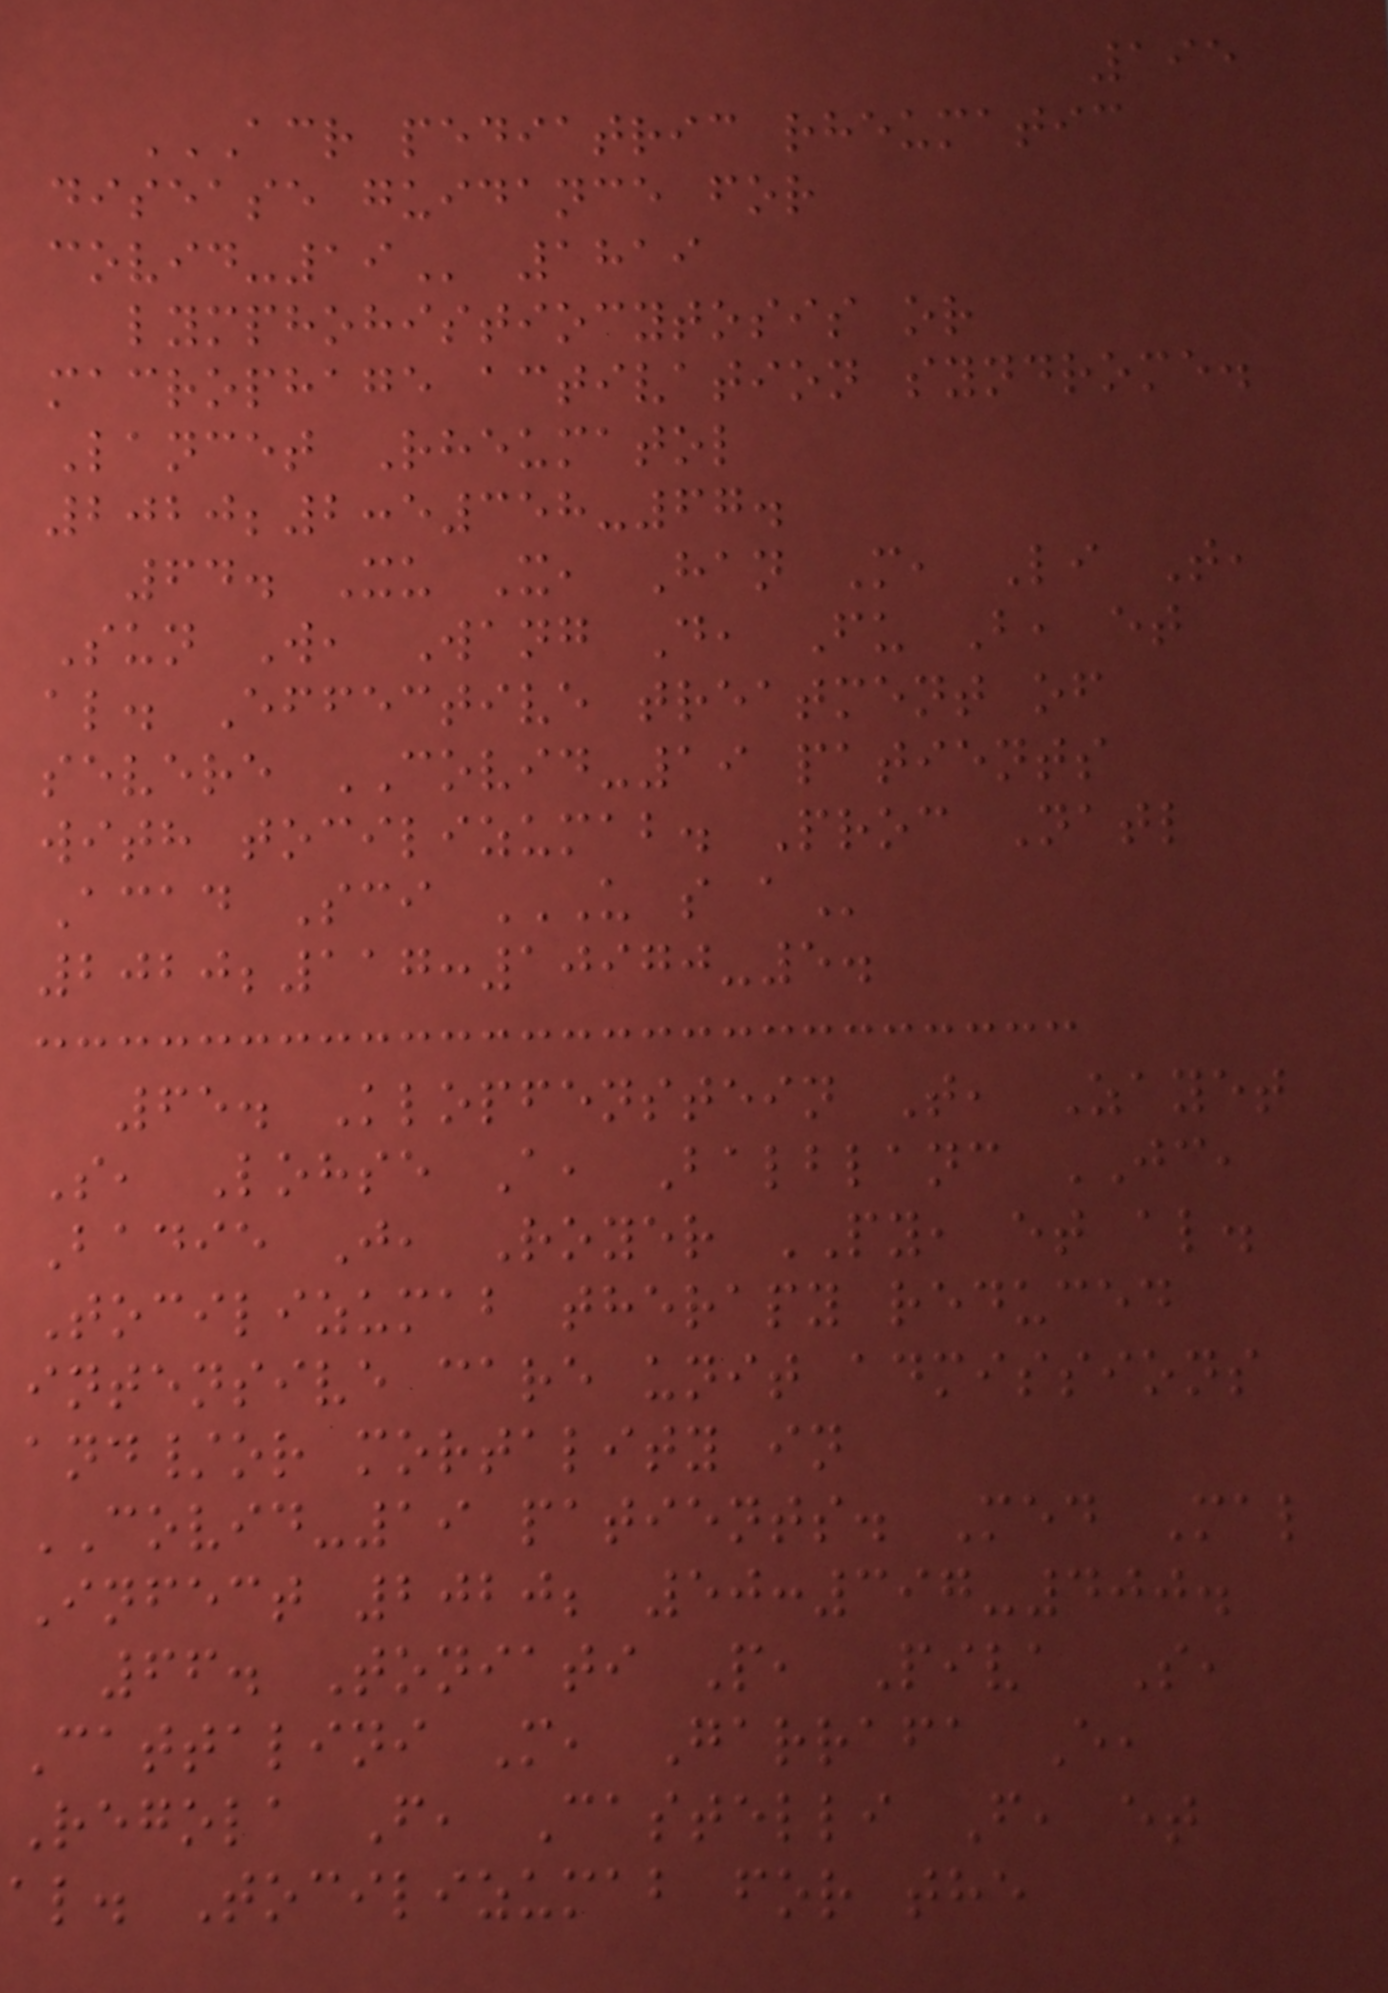195
ACR PEDIATRIC RHEUMATIC
DISEASE GUIDANCE FOR
COVID-19 1819
lymphohistiocytosis or
macrophage activation syndrome.
Lancet Rheumatol
2020;2:e358-67.
64. Xu X, Han M, Li T,
Sun W, Wang D, Fu B, et
al. Effective treatment of
severe COVID-19 patients
with tocilizumab. Proc Natl
Acad Sci U S A
2020;117:10970-5.
65. Klopfenstein T, Zayet
S, Lohse A, Balblanc JC,
Badie J, Royer PY, et al.
Tocilizumab therapy reduced
intensive care unit admissions
and/or mortality in
COVID-19 patients. Med Mal
Infect 2020; 50:397-400.
66. Toniati P, Piva S,
Cattalini M, Garrafa E,
Regola F, Castelli F, et
al. Tocilizumab for the
